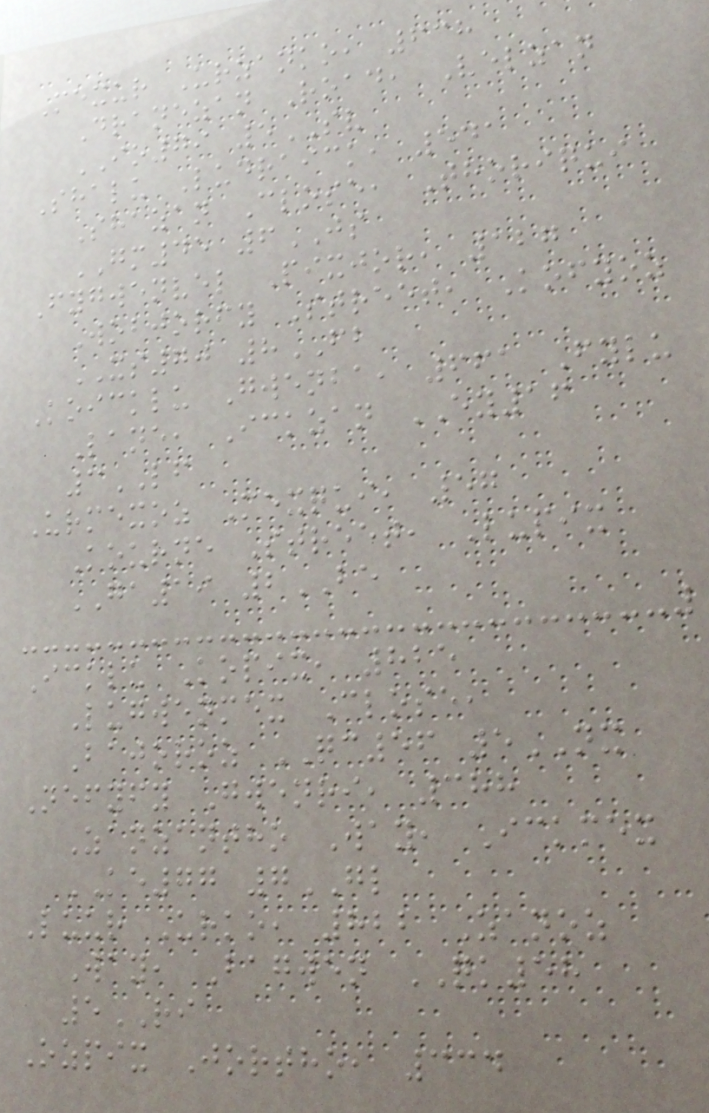Mexur Urzanko, 638
Dranezan Road, Velzan
IO79 5SV
Shalu Ludraick, 541
Shazan Close, Thoriqui
GM45 6JS
Fygwenvel Pixjor, 127
Wobjorfy Street, Kofyoz
XS70 8FB
Koicklu Gwenba, 661 Fylu
Lane, Ickzan EY16
3LF
Urmexoz Mexqui, 57
Kourne Street, Lupix
GA19 2BE
Icklu Kopix, 825
Lugwenmex Close,
Bajoroz QC56 5NX
Nefyfy Gwenri, 388
Zanzantho Way, Ickmex
KE77 7GL
Luur Urko, 822 Zanoz
Way, Bagwen QK58
5RI
Ozpix Jortho, 334
